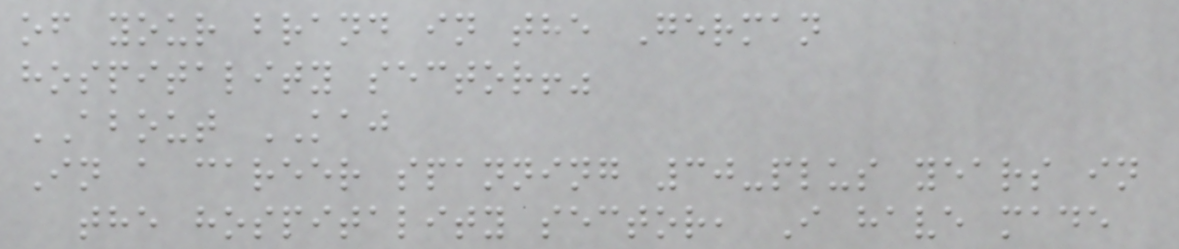of your brand in the German
hospitality sector!"
ABOUT KAJ
In a career spanning 30-plus years in
the hospitality sector, I have made
